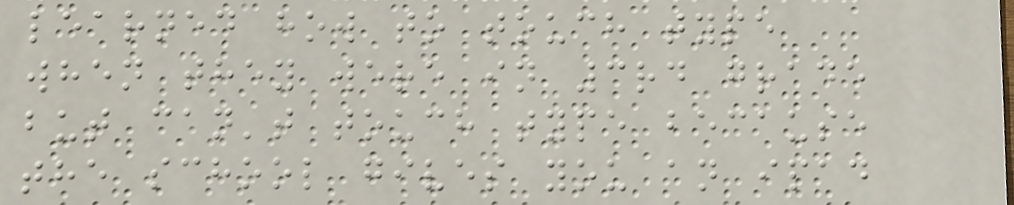learned how to touch type
when they were in 3rd grade
but can't touch type because
the school gives you an ipad
